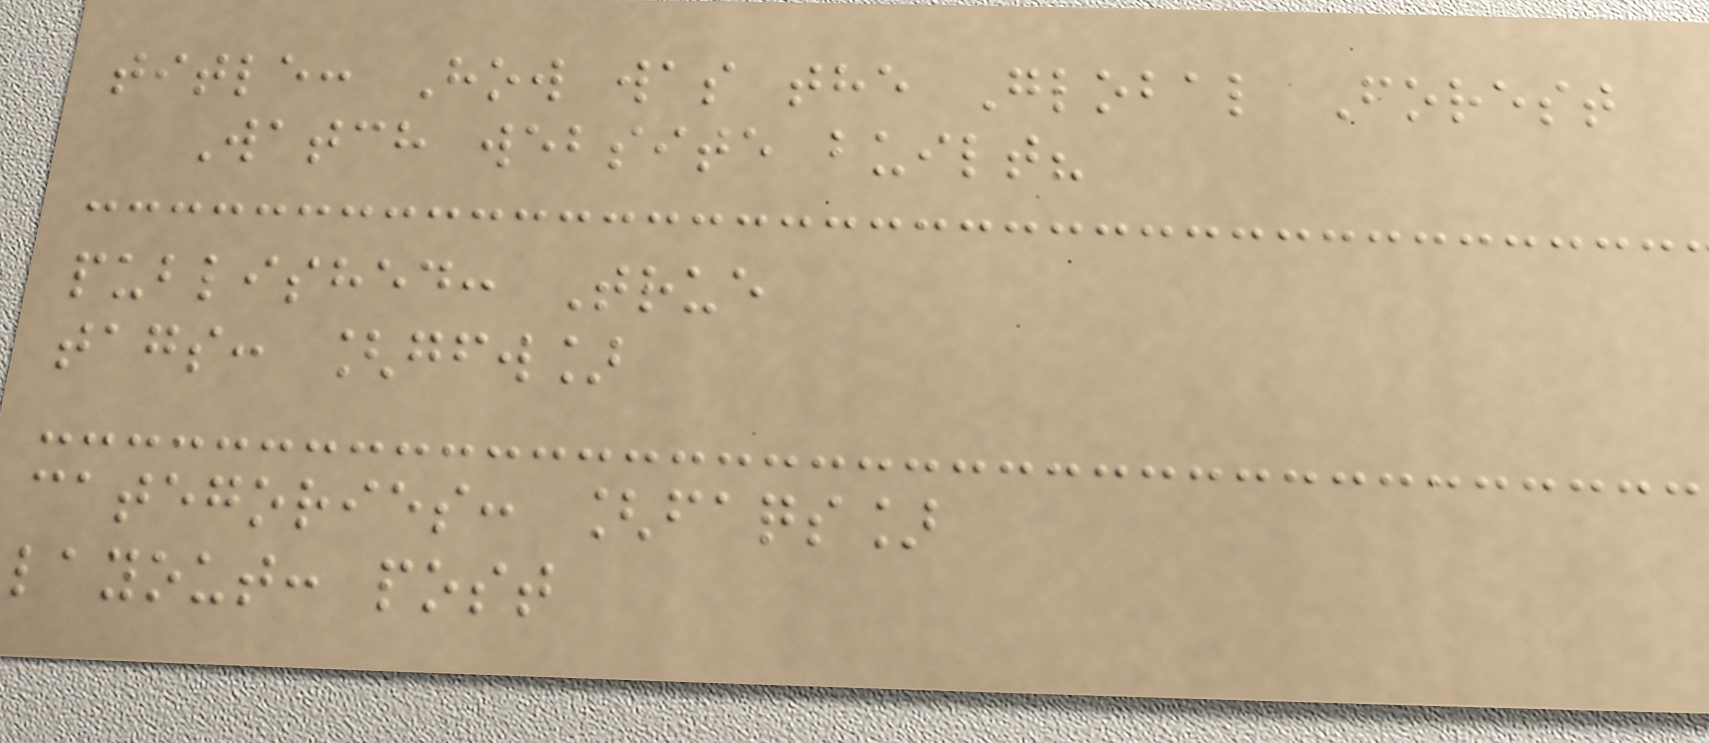title: How was the Global Forest
Watch website built?
published: True
tags: [gfw]
categories: [faqs]
layout: post
